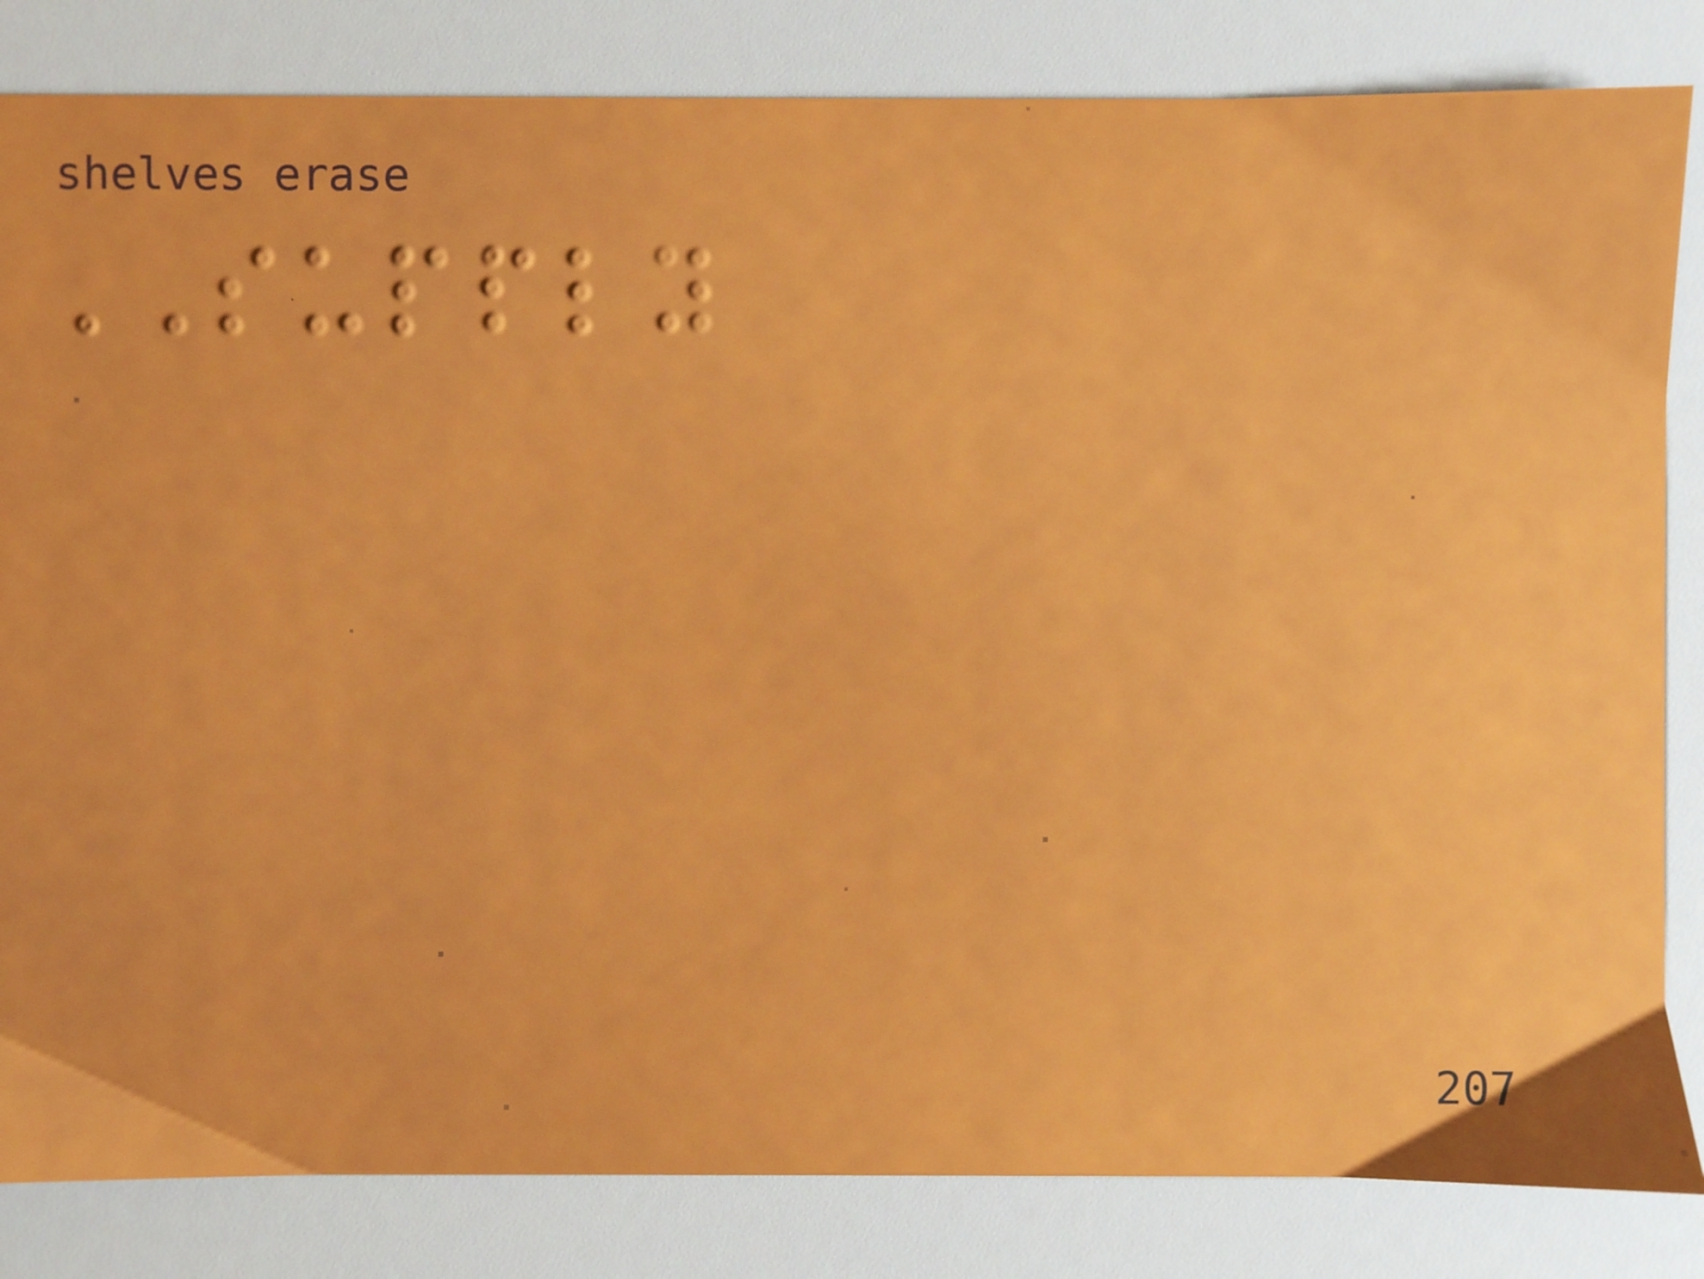SUPPLY
